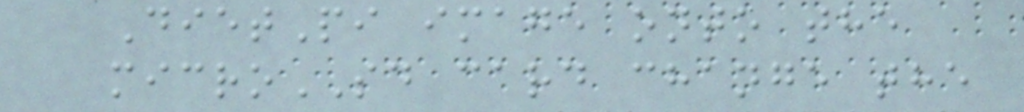DietPi image onto the
microSD card change the
